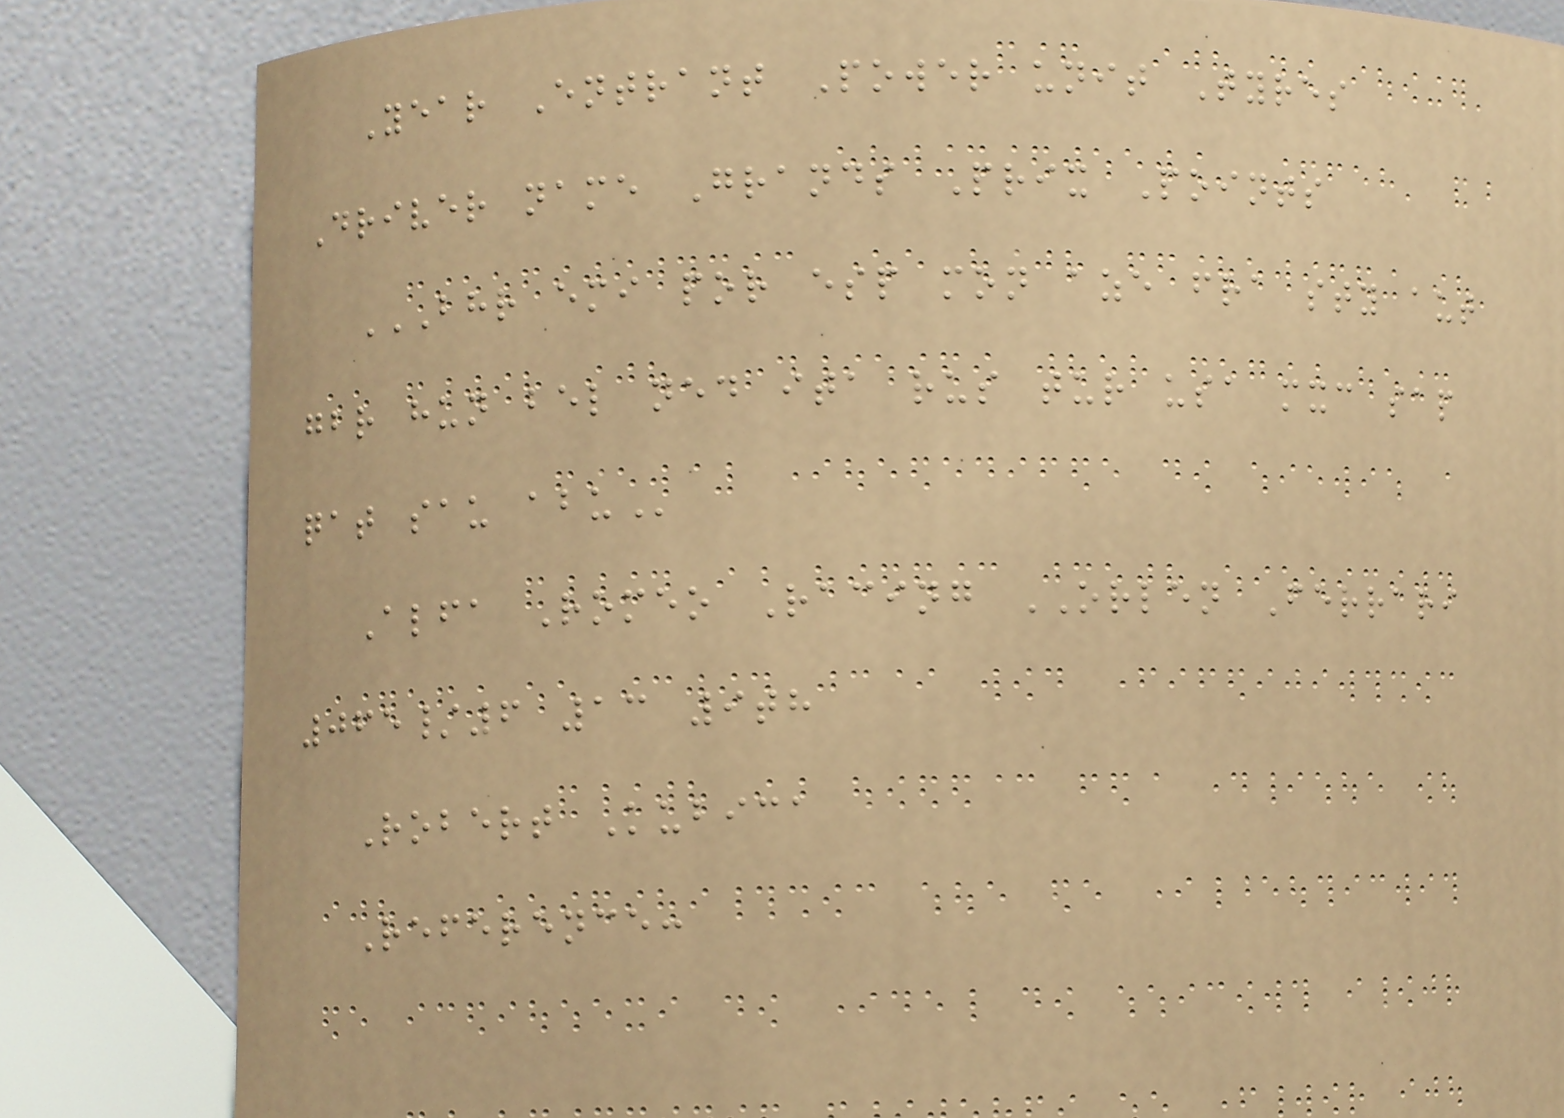Year Entrant Power unit Tyres
Driver name Grands Prix Points
BHR EMI POR ESP MON AZE FRA STY AUT
GBR HUN BEL NED ITA RUS TUR USA MXC SAP
QAT SAU ABU
Alfa Romeo Racing ORLEN Ferrari
065/6 13 9th
Robert Kubica
Reference:
